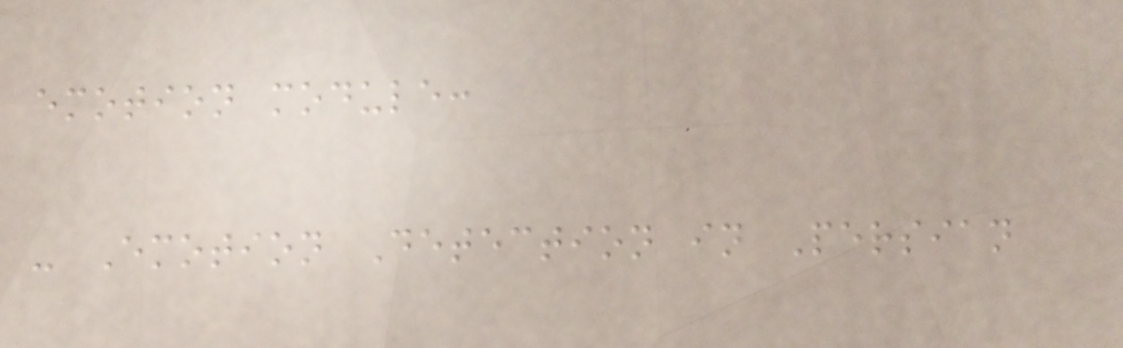emotion module:
- Emotion Detection in Persian
